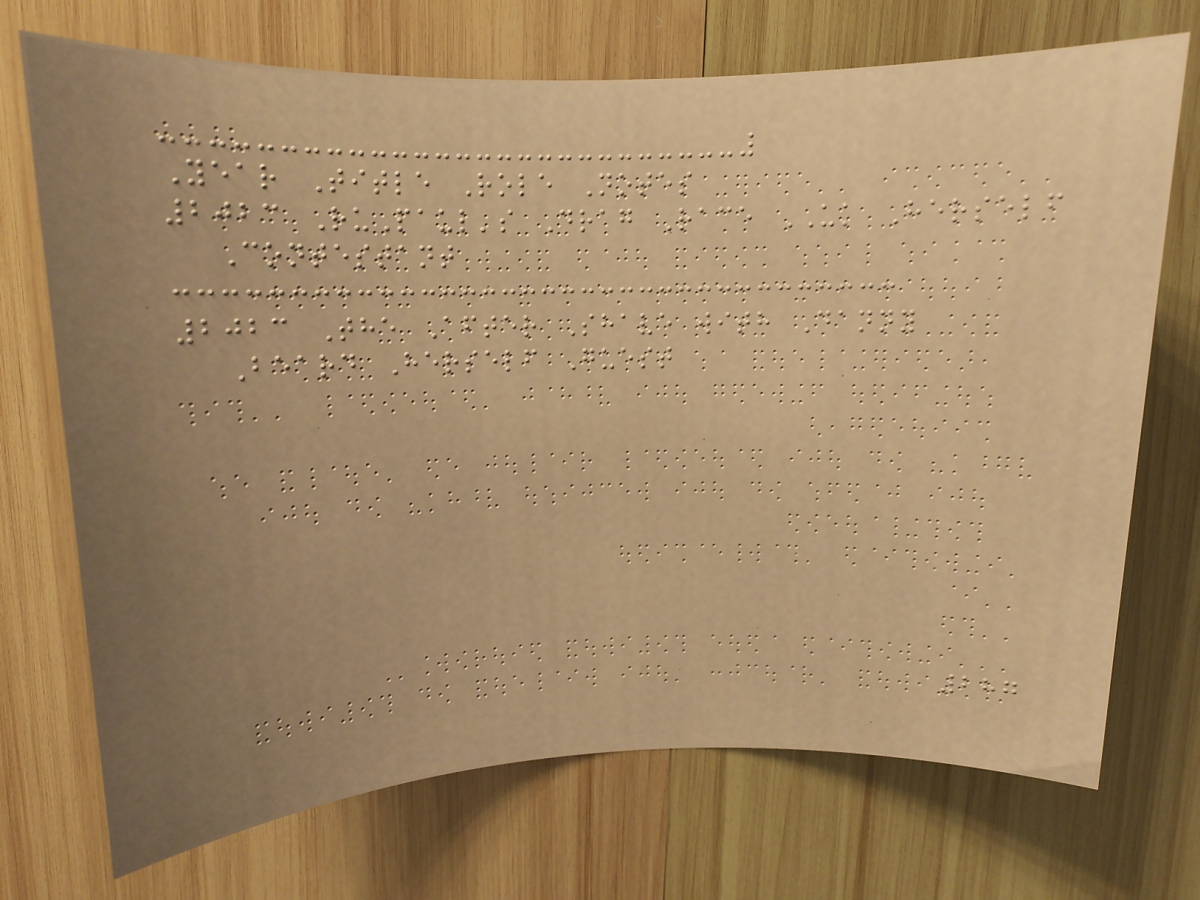Year Title Role Notes
2023 RuPaul's Drag Race UK Herself
Contestant
2023 The After Shave with Danny
Beard Herself Guest
287
